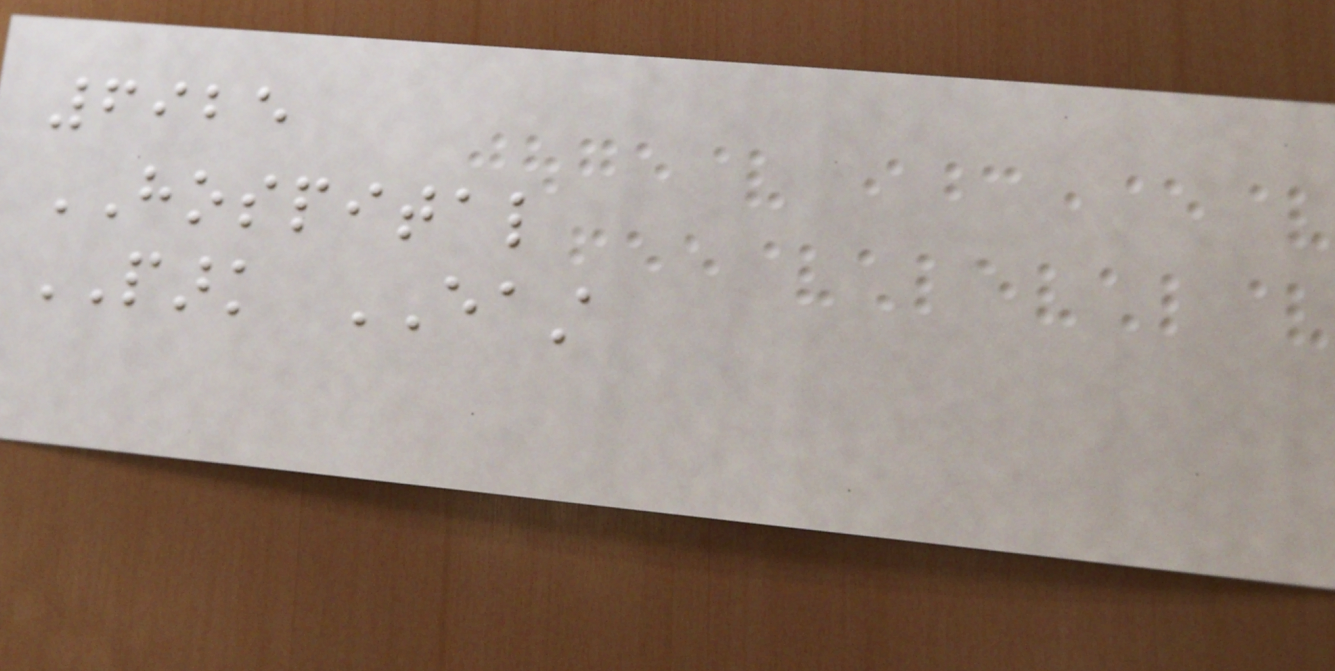6925
HOSPITAL
PARK EAST
